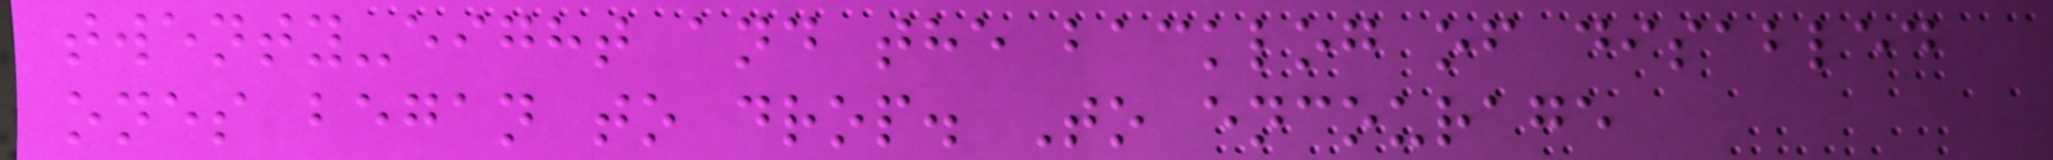twenty-eight and the backlog of disabled
ones began to drop. To encourage
